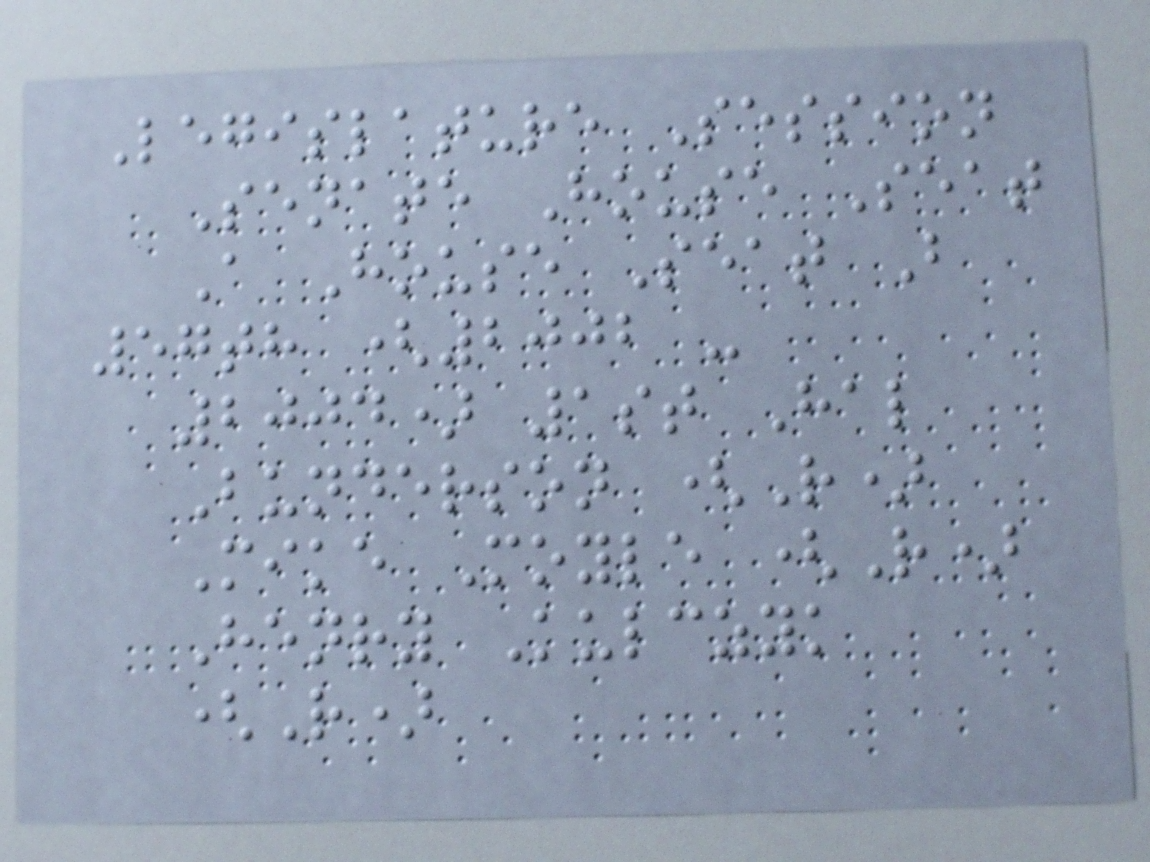Legislature Session
Senate House Seat
A House Seat B
57th (2002 -
2004) 1st Hal
Bunderson (R)
Mike Moyle (R)
Henry Kulczyk
(R)
